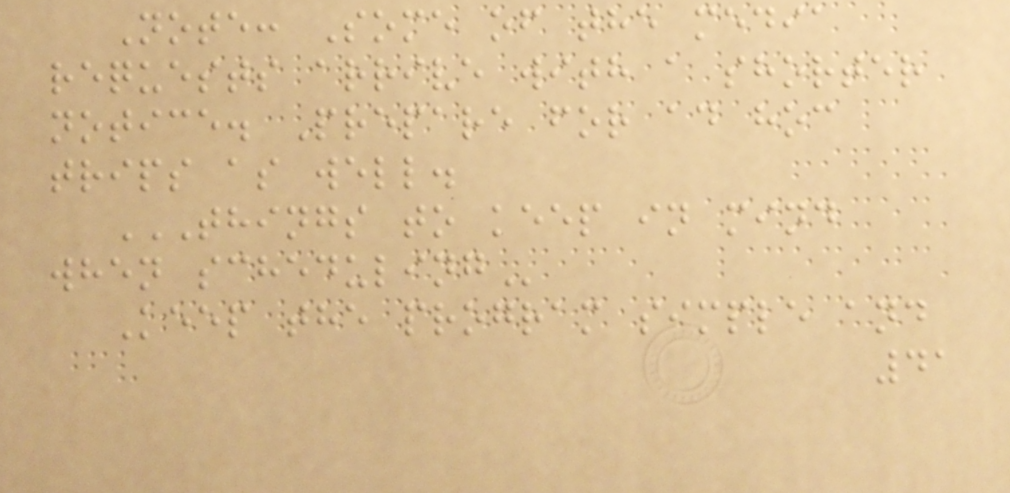Note: Some of the media
requests arrive with a shorter
notice. Prepare for ad hoc
trips as well.
THINGS TO KEEP IN MIND
WHEN SCHEDULING
Keep the program simple and
41
